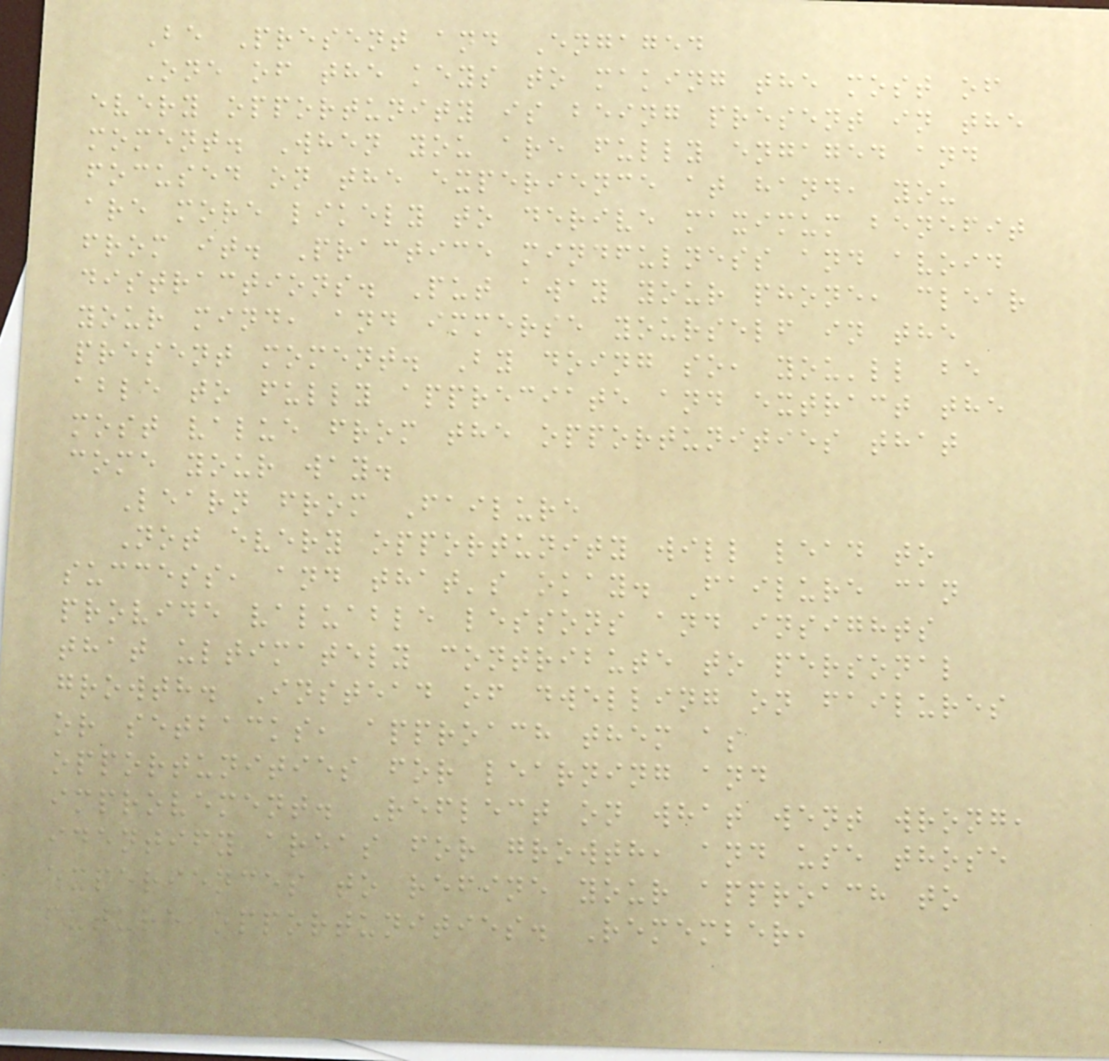Be Present and Engaged
One of the keys to making the most of
every opportunity is being present in the
moment. When you are fully engaged and
focused on the experience at hand, you
are more likely to derive maximum benefit
from it. Practice mindfulness and avoid
distractions. Put away your phone, clear
your mind, and immerse yourself in the
present moment. By doing so, you'll be
able to fully appreciate and extract the
most value from the opportunities that
come your way.
Learn from Failure
Not every opportunity will lead to
success, and that's okay. Failure can
provide valuable lessons and insights
that ultimately contribute to personal
growth. Instead of dwelling on failures
or setbacks, approach them as
opportunities for learning and
improvement. Reflect on what went wrong,
identify areas for growth, and use those
experiences to refine your approach to
future opportunities. Remember,
